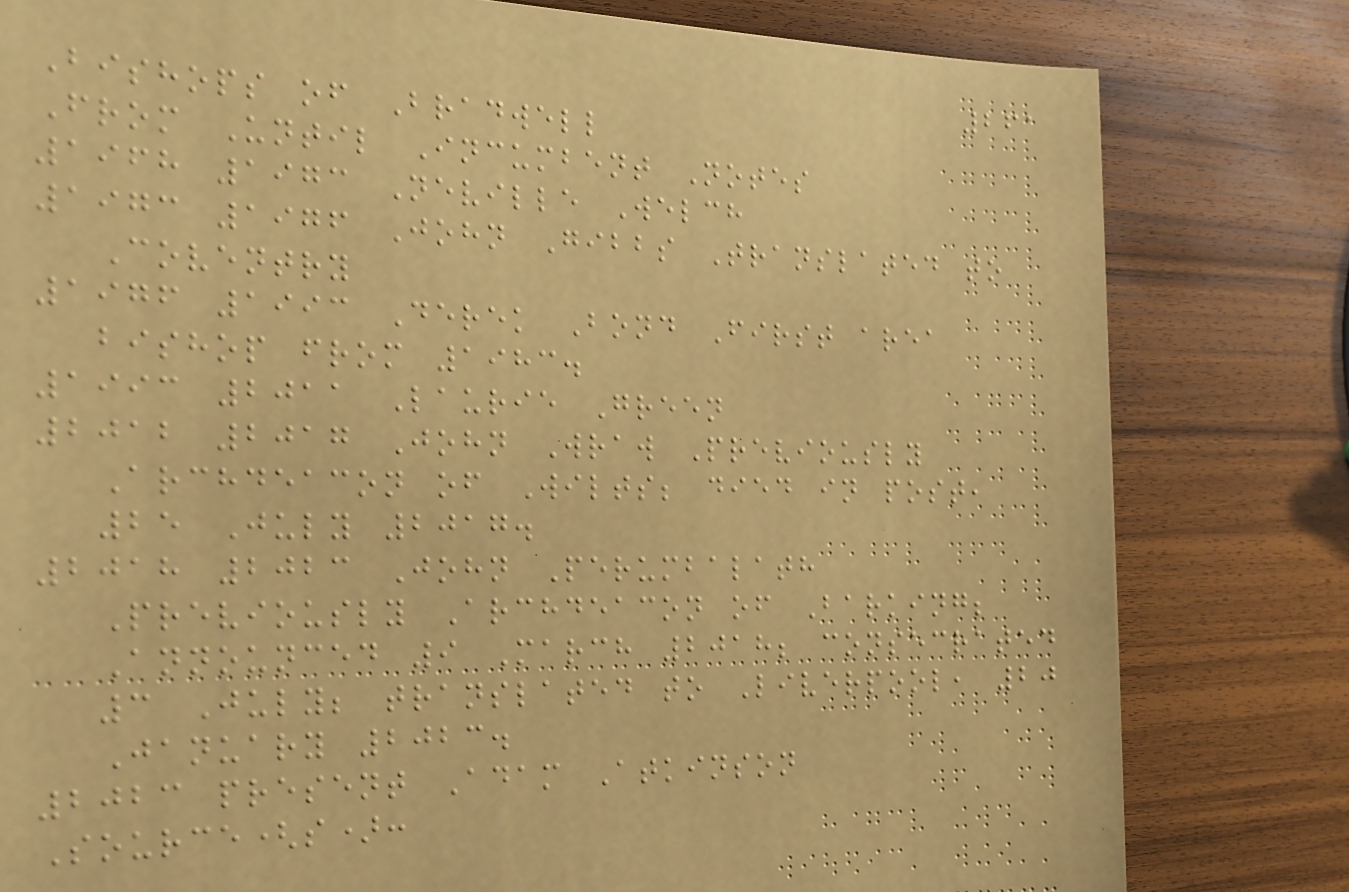261
Bishops of Bradwell
From Until Incumbent Notes
1968 1973 Neville Welch
1973 1976 John Gibbs Translated to
Coventry
1976 1993 Derek Bond First area
bishop from 1983.
1993 2011 Laurie Green
2012 2017 John Wraw Previously
Archdeacon of Wilts; died in post,
25 July 2017.
2018 2023 John Perumbalath
Previously Archdeacon of Barking;
Announced 9 March 2018; consecrated
3 July; translated to Liverpool, 20
January 2023.
2023 present Adam Atkinson
Source(s):
